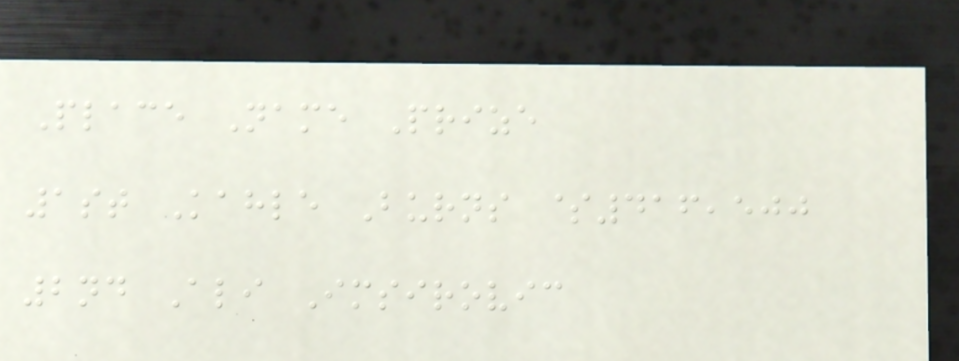Place Name Prize
1st Kahle Burns $416,500
2nd Ali Imsirovic
